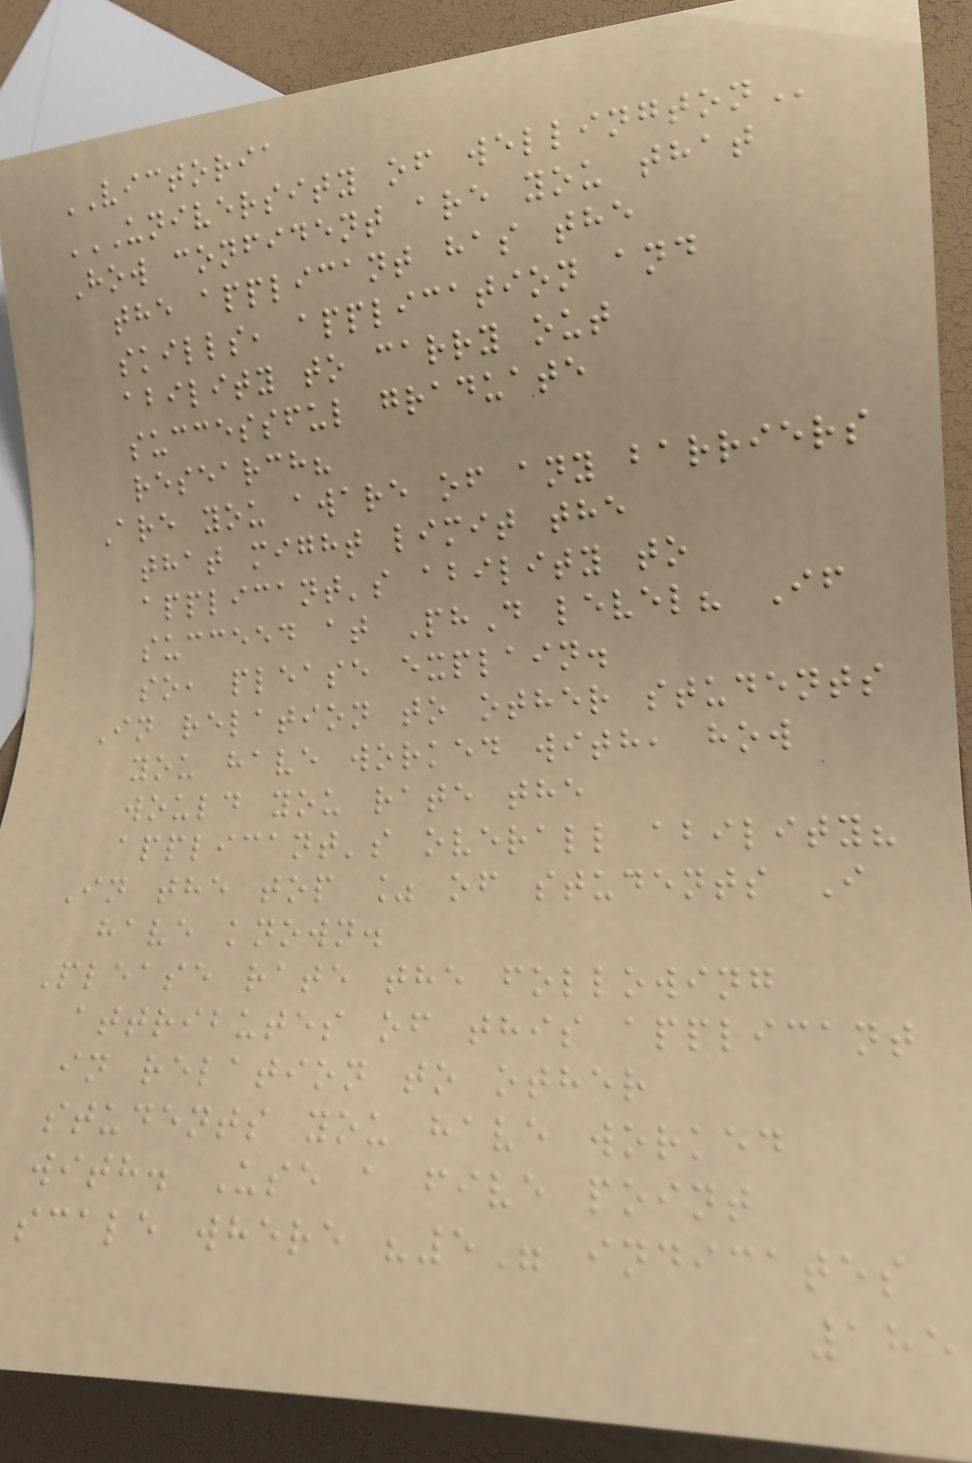VICTORIA
UNIVERSITY OF WELLINGTON
How confident are you that
the applicant has the
skills, application and
ability to carry out
successful graduate
research?
Are you aware of any barriers
that might limit the
applicant's ability to
succeed at PhD level? If
so, please explain.
In relation to other students
you have worked with, how
would you rate the
applicant's overall ability?
In the top % of students I
have known.
Please rate the following
attributes of this applicant
in relation to other
students you have worked
with. Use a five point
scale where "5" indicates
185
